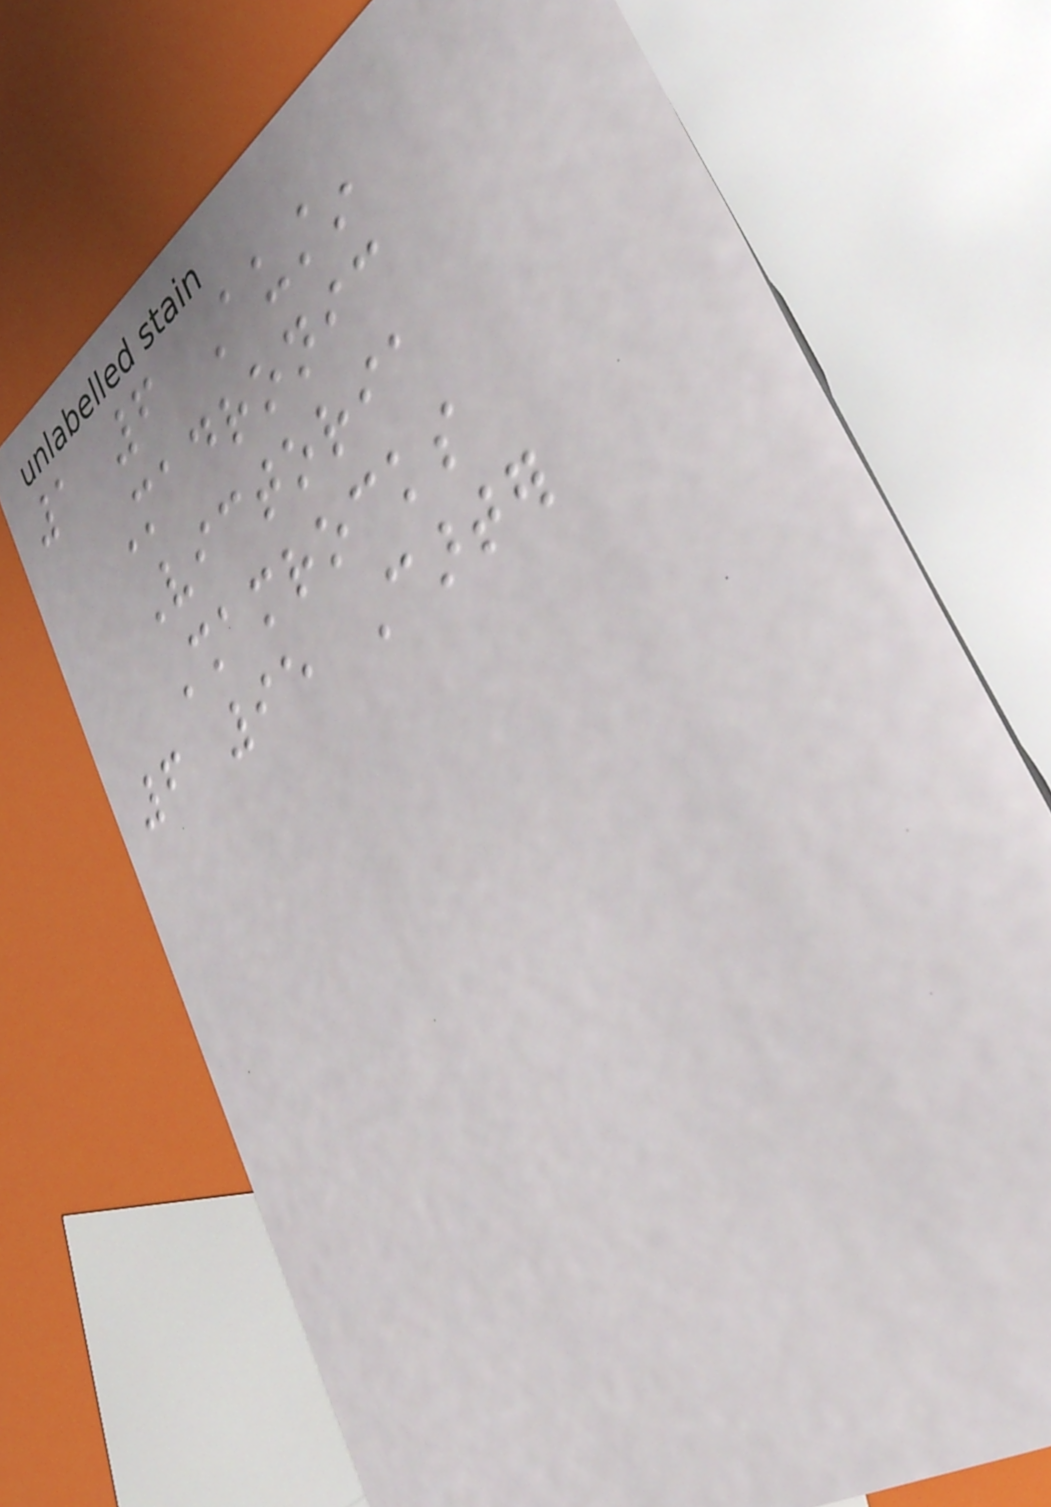1 6 Austin
Madronic
Victoria
Shamrocks
6 95 Carter
